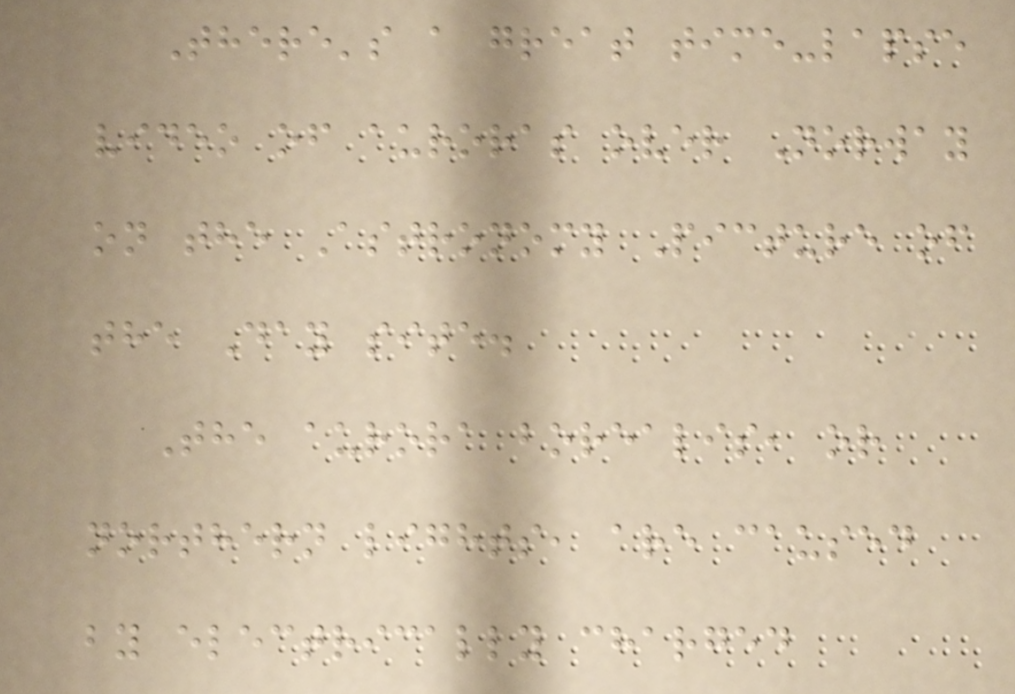There's a great time-lapse
video of auroras over Norway
on the Astronomy Picture of
the Day site.
The aurora borealis, or
northern lights, are caused
by electrically charged
